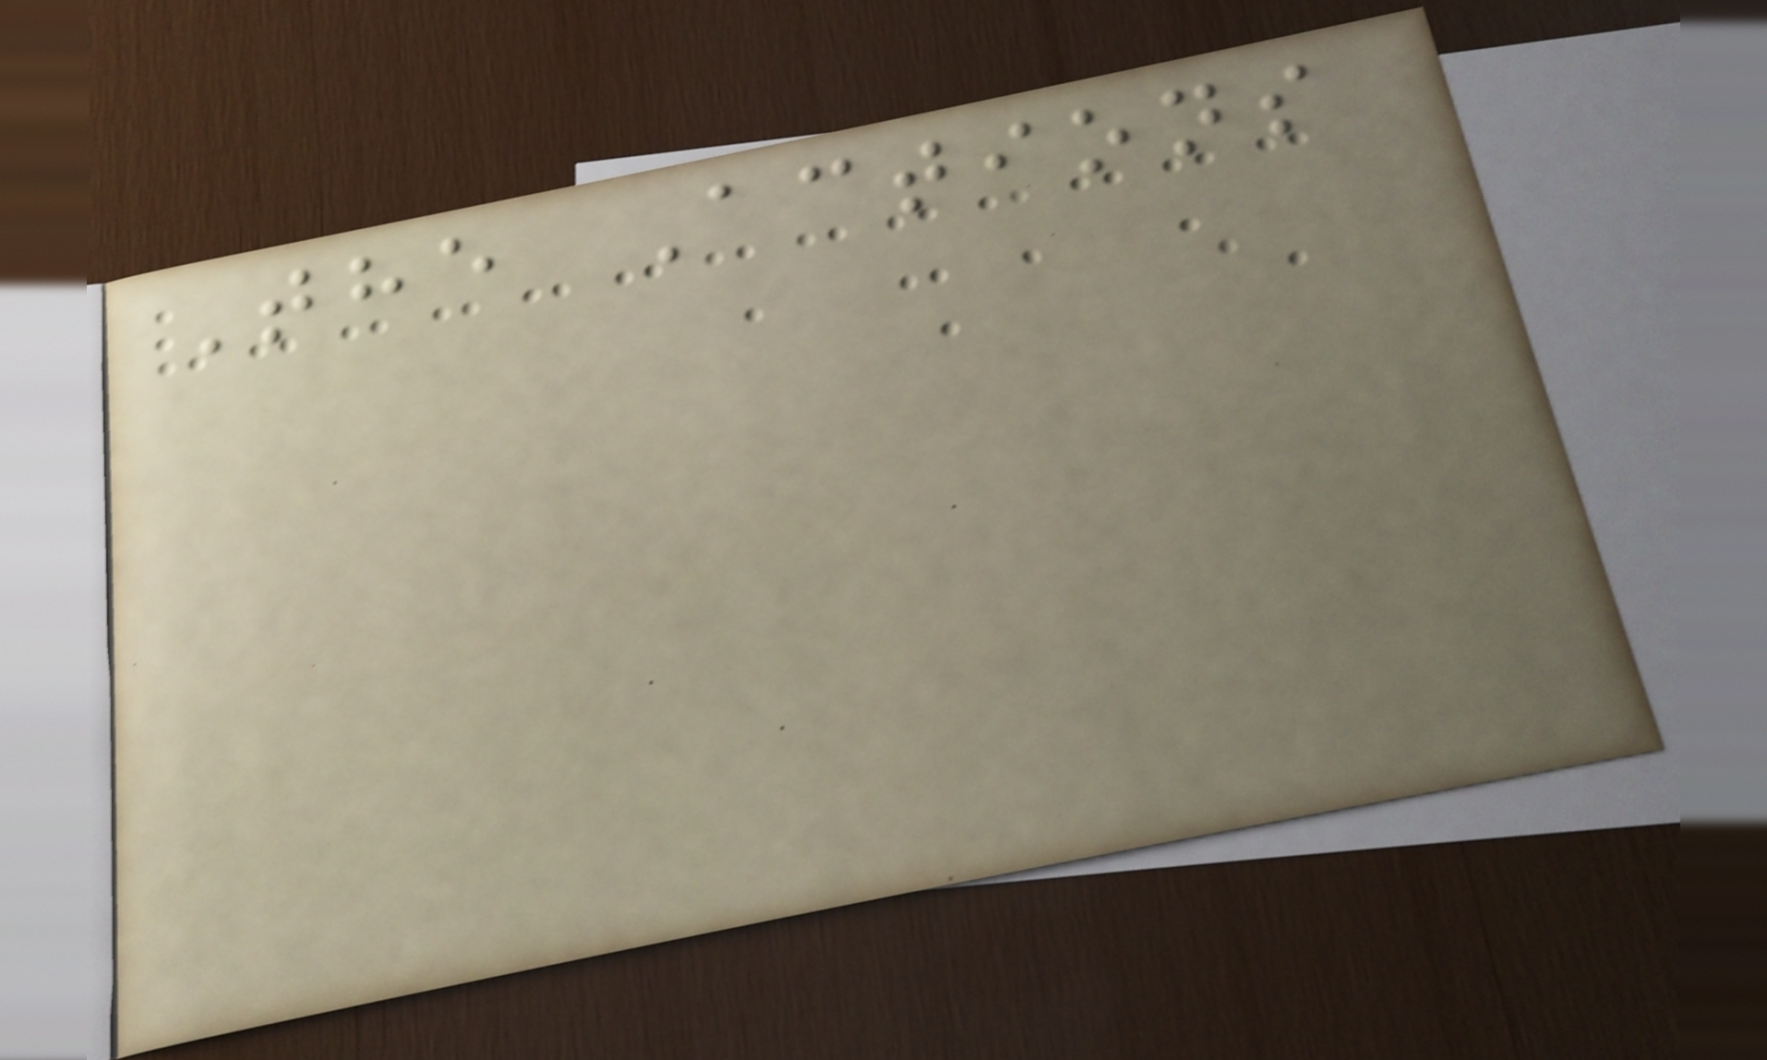The Actions
